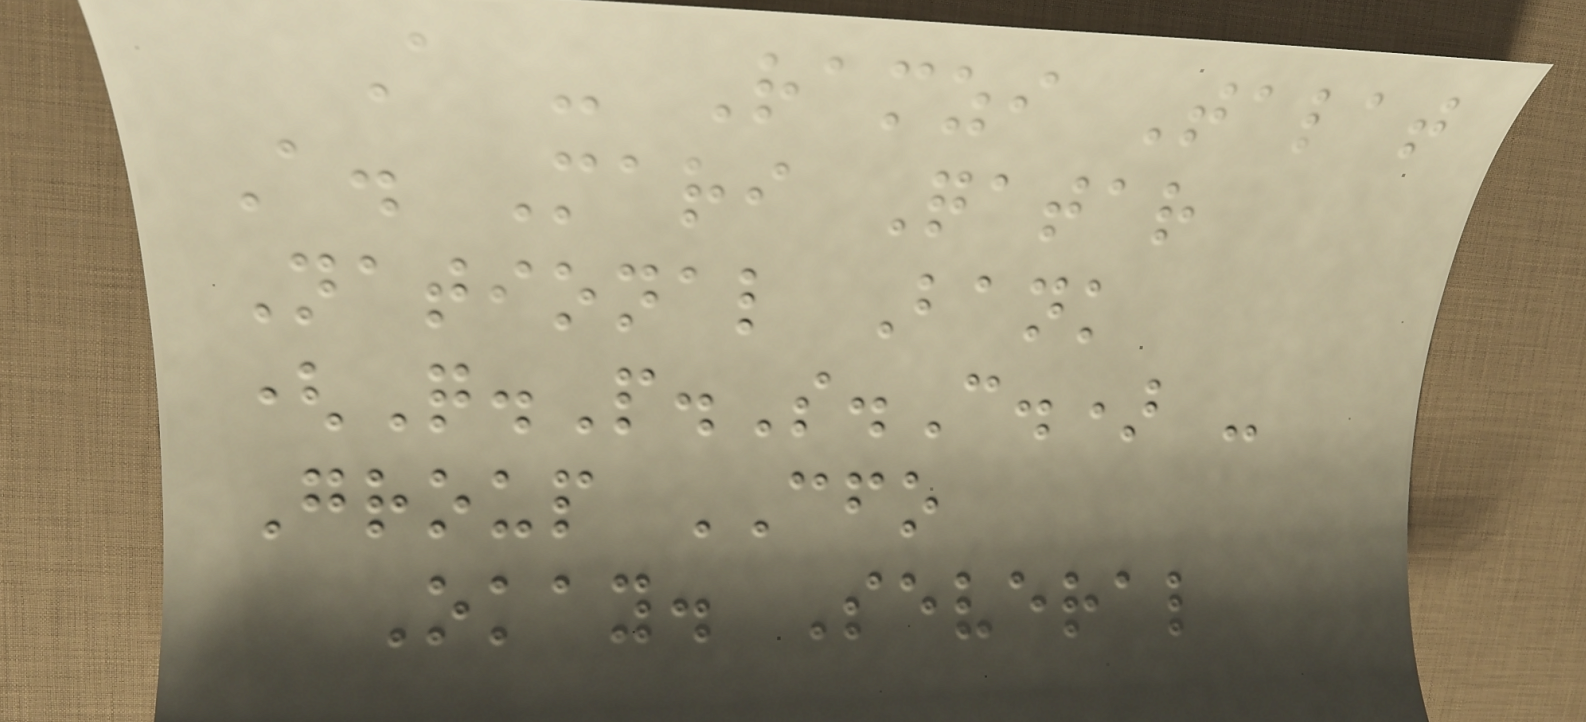A - Ramzi Talat
A. Mari Qatar
National Bank
(Q.P.S.C.) -
Group CFO
Okay. Several
